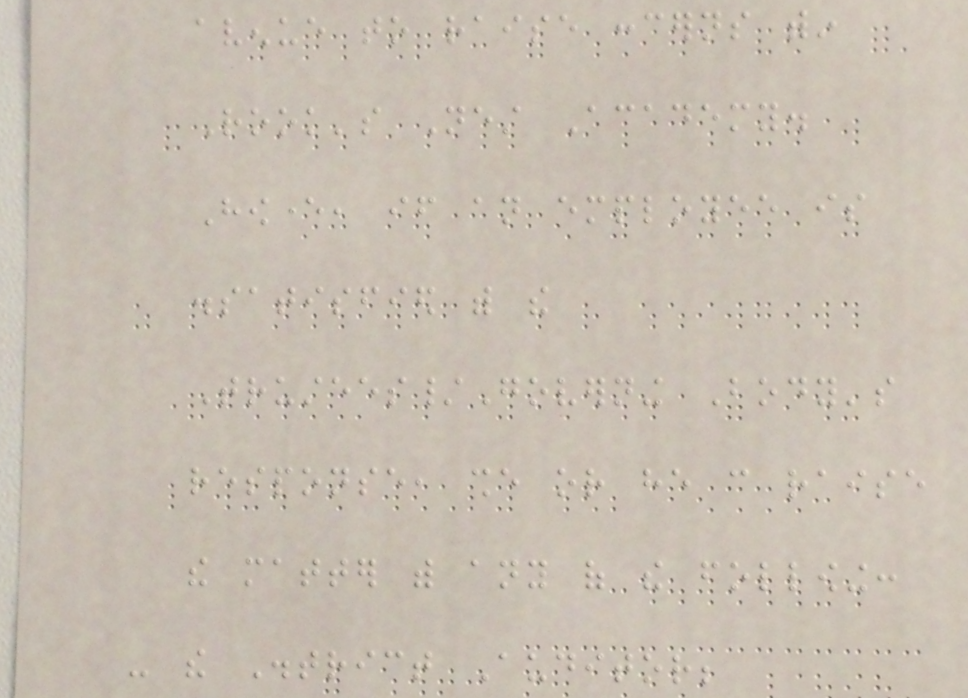avenue to raise concerns within
Rook's Nest Academy.
However, if an employee is
dissatisfied with the
Trustees/Governing Body's
response, she or he can raise
the matter with any of the following:
- the District Auditor;
